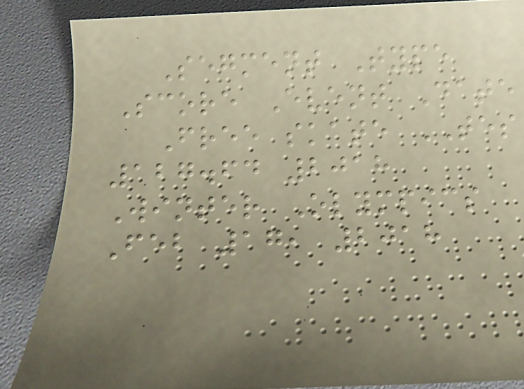Segment Type
Score Event Date
Free skate TES
127.64 2018
Winter Olympics
Feb 17, 2018
